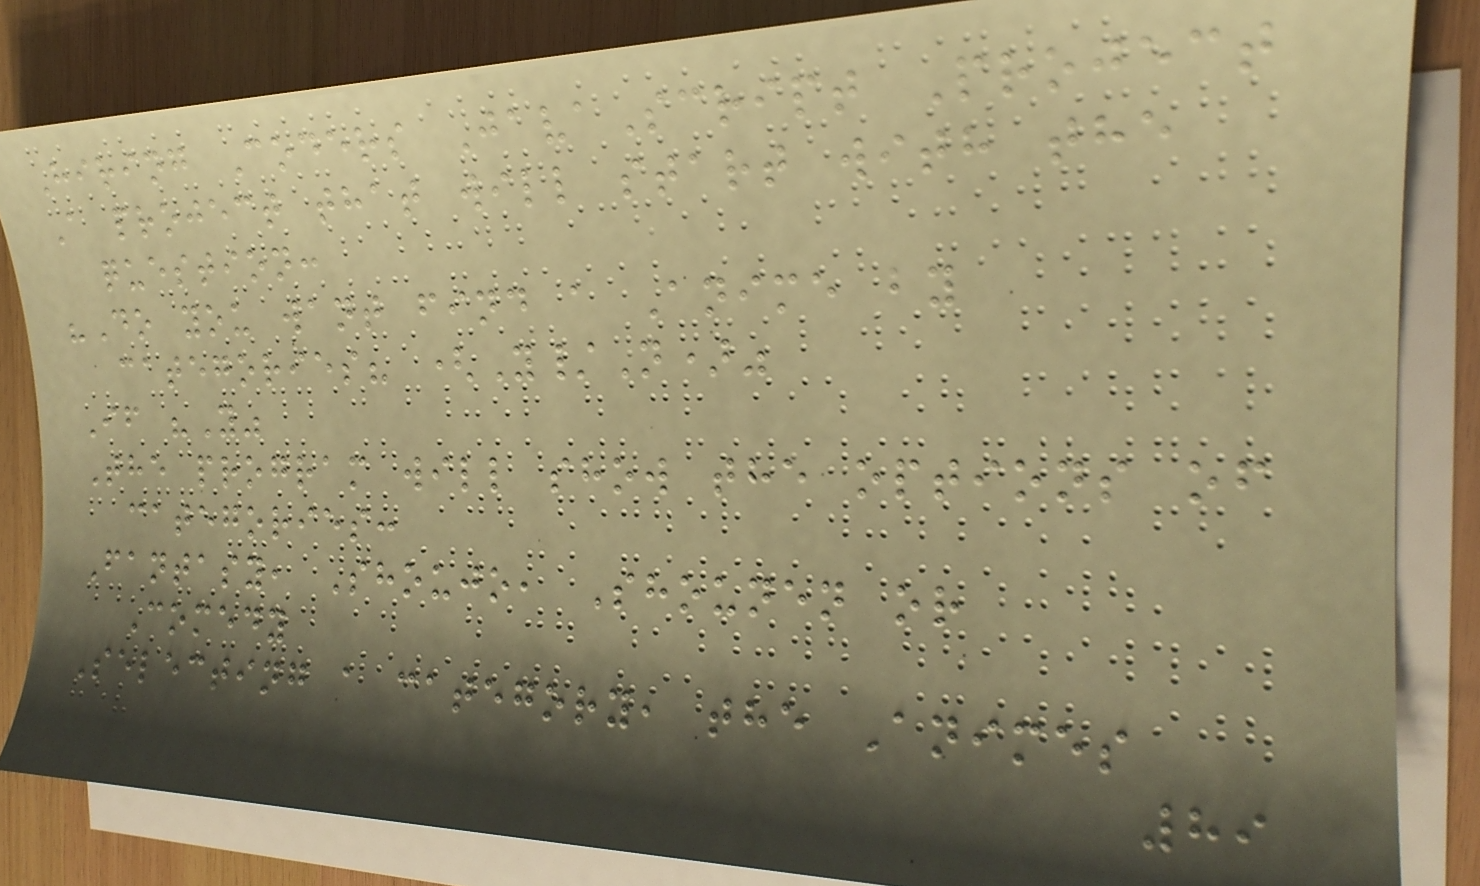Hiring Coders JavaScript Project
A project that will start with the
question:
"Do you want find a Anime by
categories? (Y/N)"
If "Y"
The program will show the options of
categories:
Fantasy, Shoujo, Shounen or
Comedy
Selecting a category, the Animes
89
